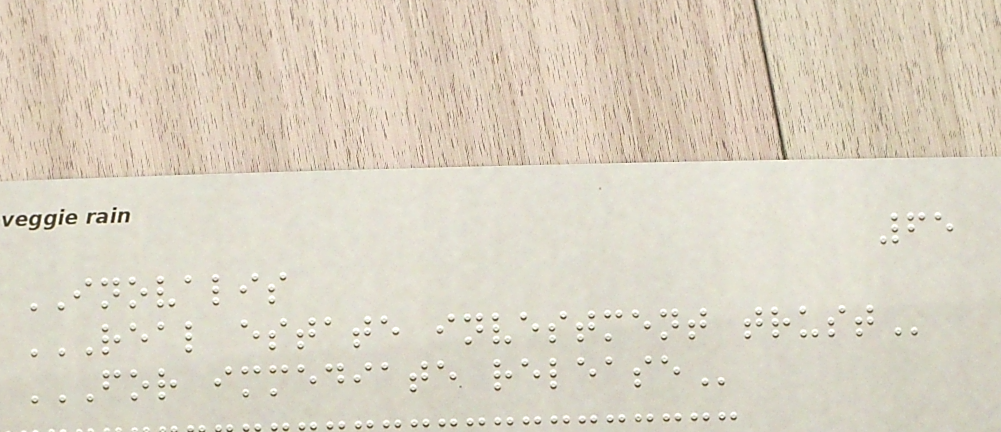65
INOVALIS
REAL ESTATE INVESTMENT TRUST
FOR IMMEDIATE RELEASE
